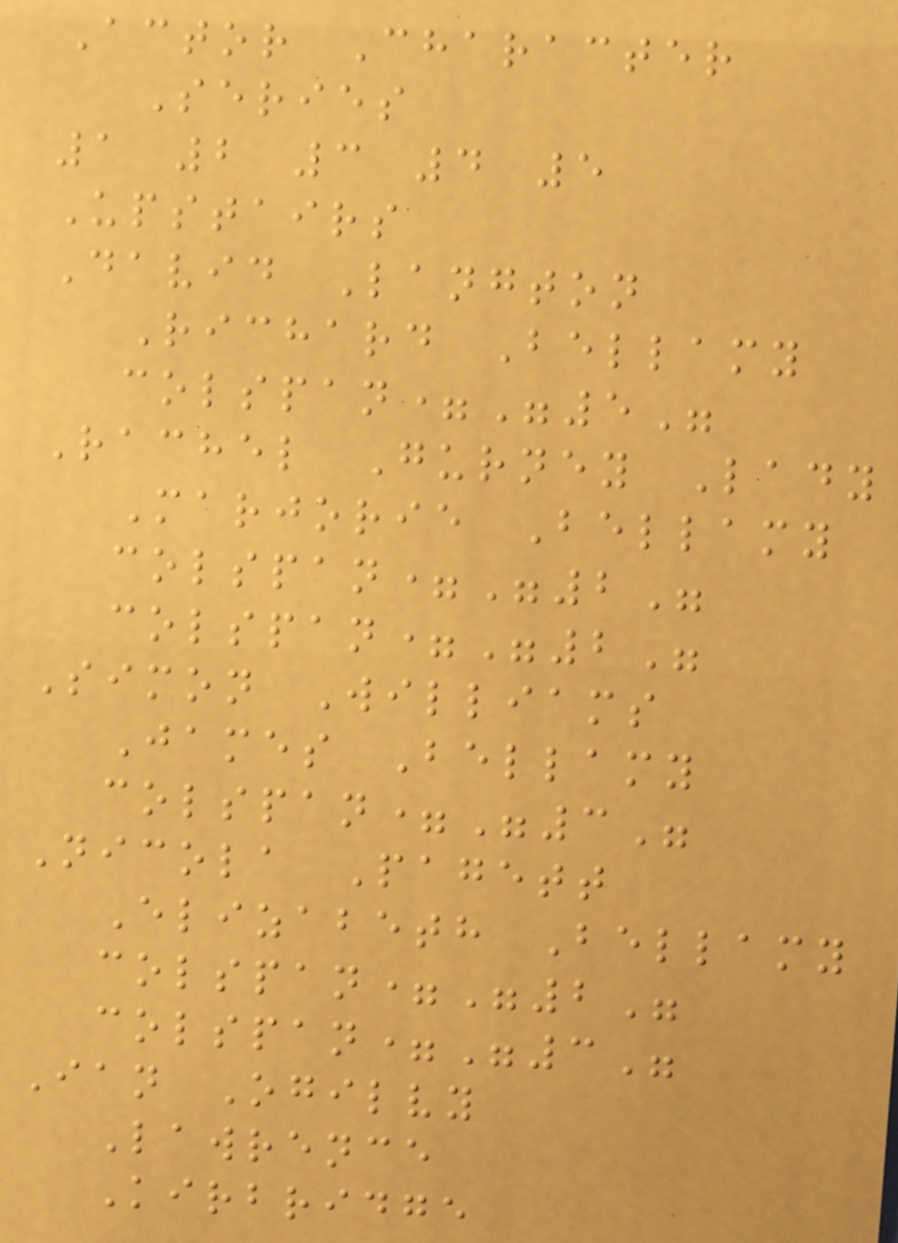Actor Character
Series
1 2 3 4 5
Upstairs
David Langton
Richard Bellamy
colspan="5"
Rachel Gurney Lady
Marjorie Bellamy
colspan="2"
colspan="2"
Simon Williams
James Bellamy
colspan="3"
Nicola Pagett
Elizabeth Bellamy
colspan="2"
colspan="3"
Ian Ogilvy
Lawrence
Kirbridge
